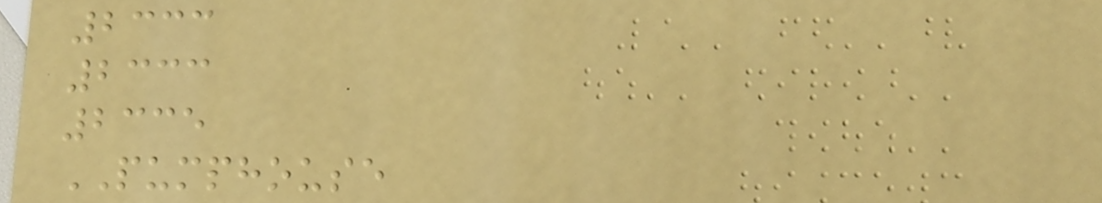2333
2333
2335
PUMPHOUSE
